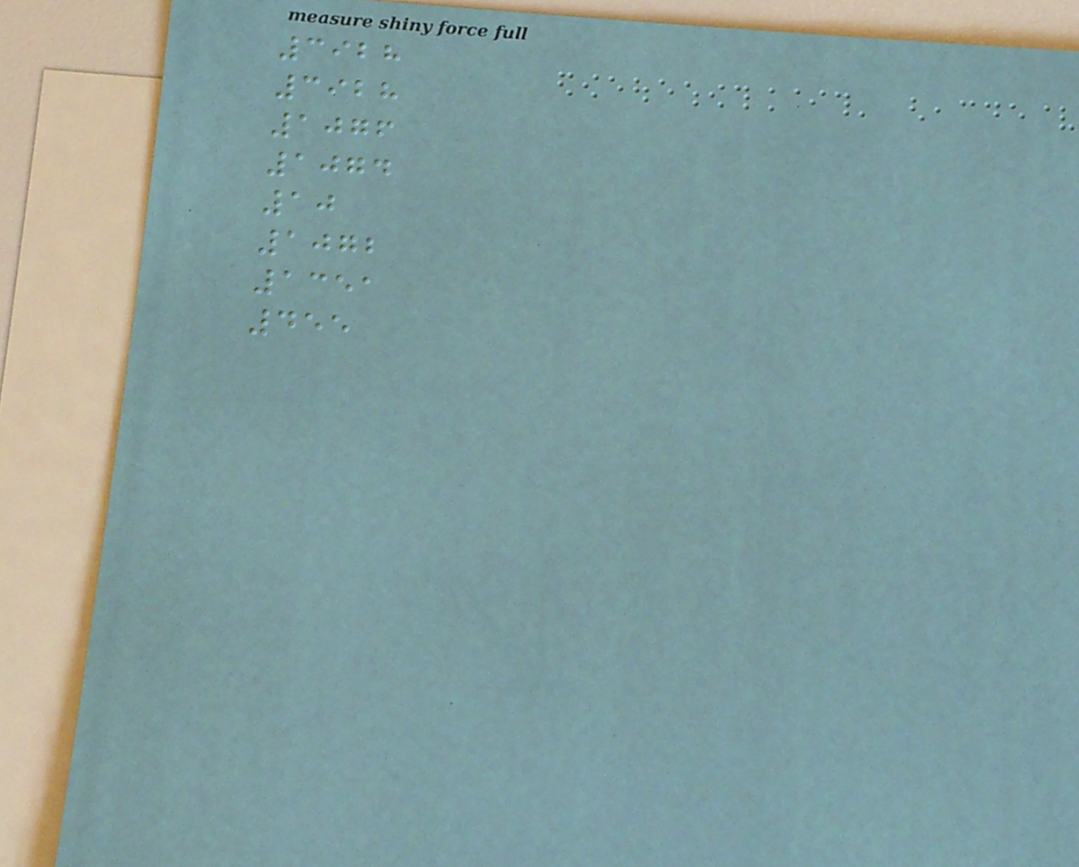3928
3928
1076
1074
10
1072
1351
455
